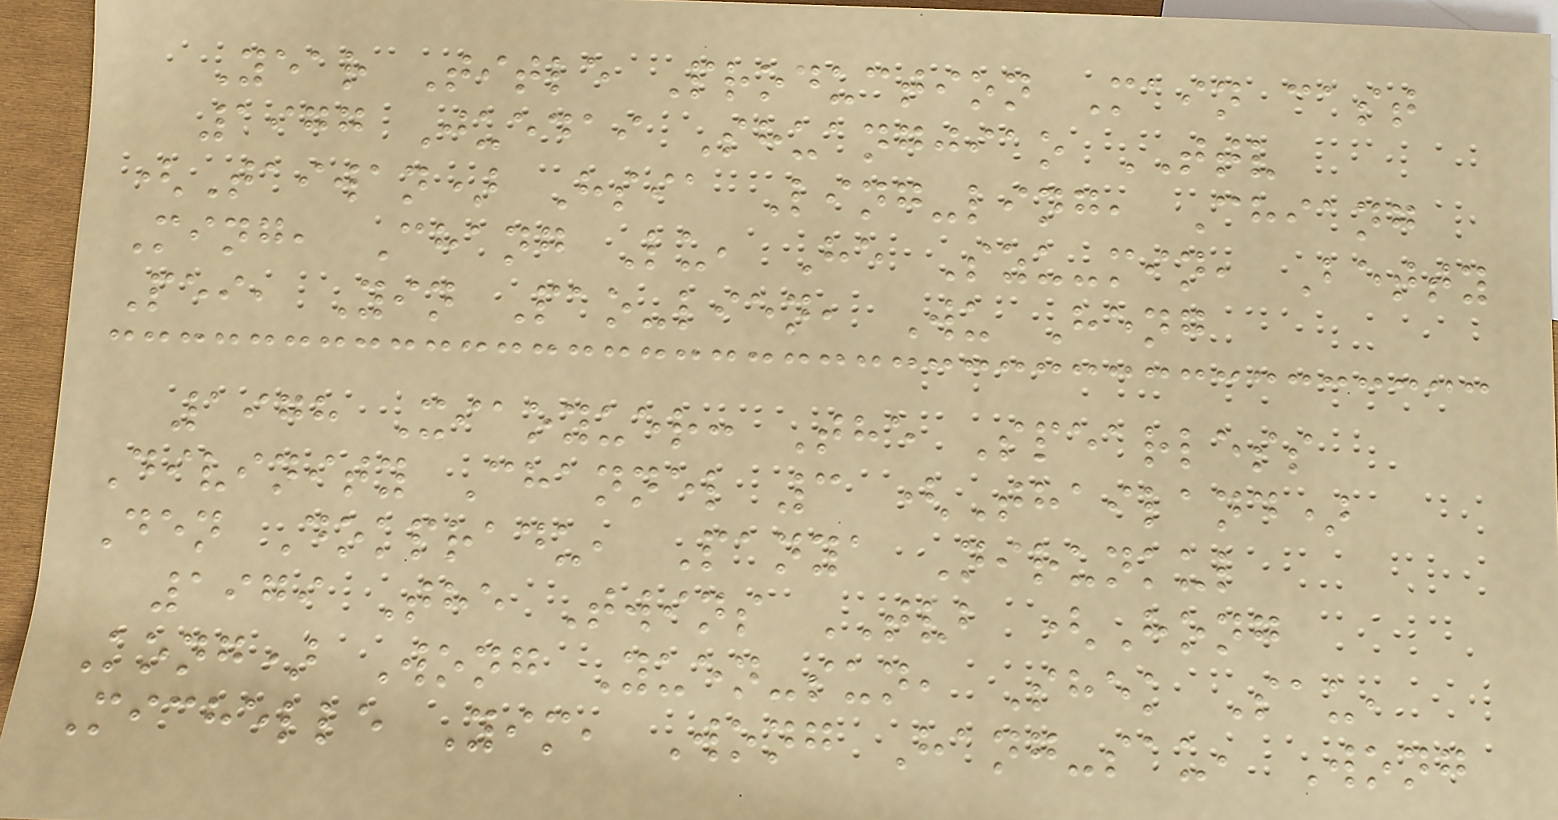Year Title Production Main cast
1977 Juedai Shuangjiao TTV
(Taiwan) Hsia Ling-ling, Chiang
Ming, Chang Lu, He Szu-min, Betty
Pei, Yin Pao-lien, Wu Heng
1978 Xiaoyuer: The Spearless
Divinity Channel 3 (Thailand)
Den Dokpradu, Panya Nirunkul
1979 The Twins TVB (Hong
Kong) Wong Yuen-sun, Shek Sau,
Michelle Yim, Wong Hang-sau, Wong
